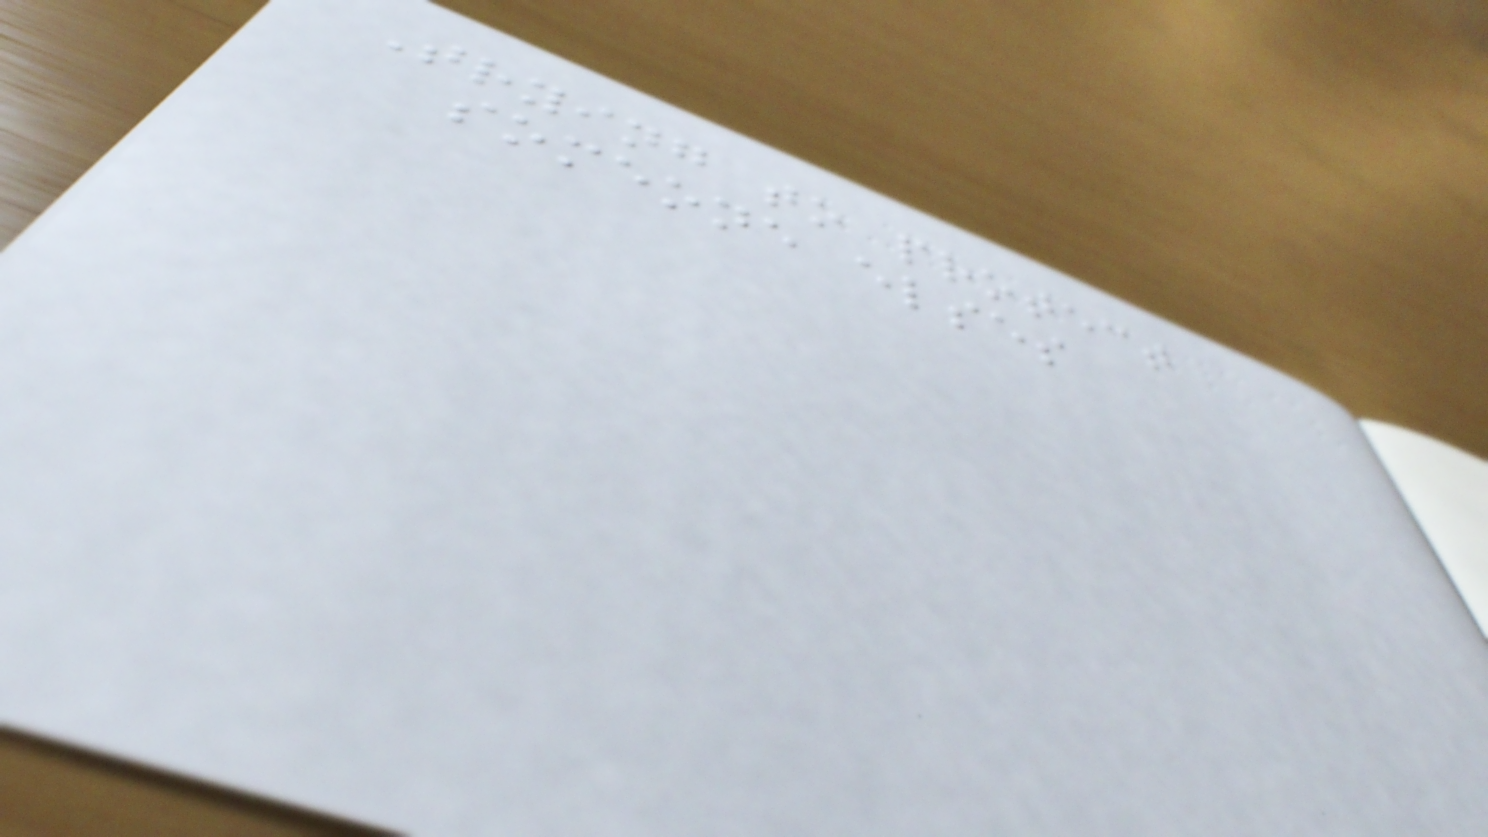Trying to protect
someone elses
